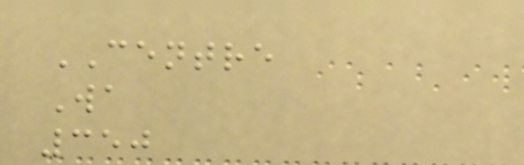CENTRE
Wa
350
